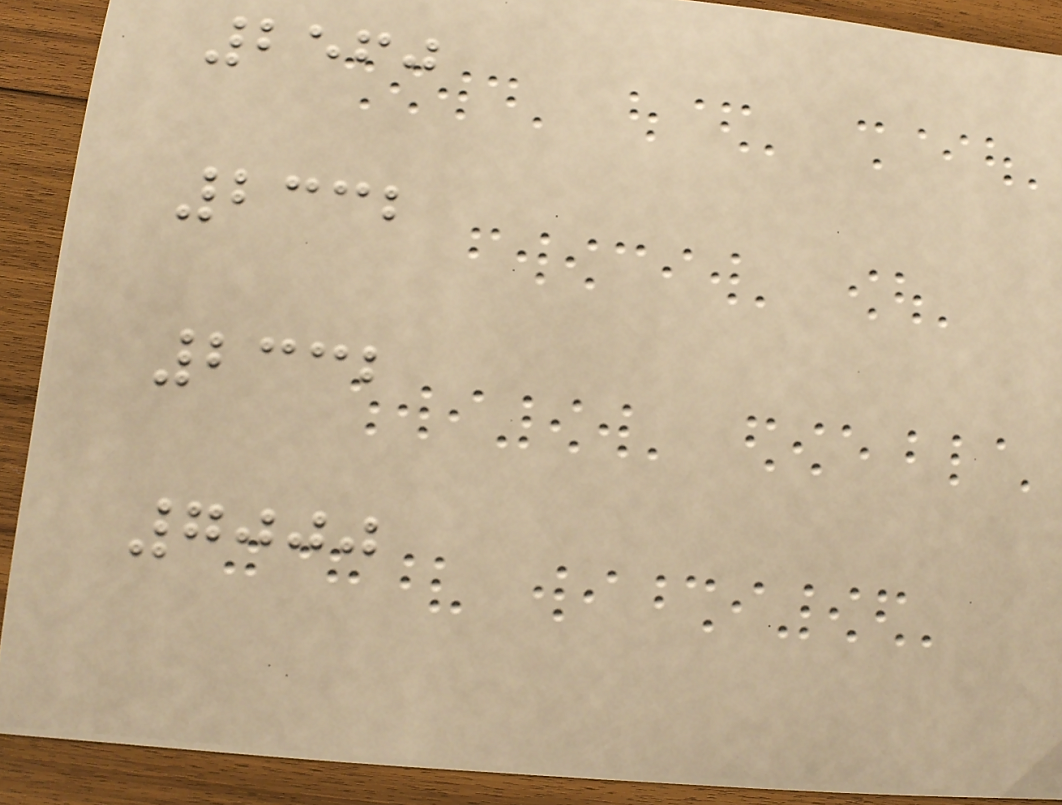2560
2332
2332
7000
